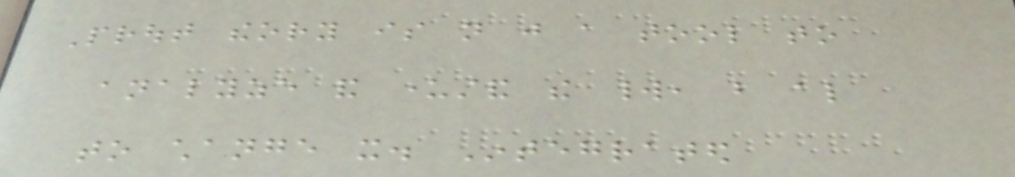Prout theory is not just a tool to
analyze and understand the world, but also
to change it. Integrated
